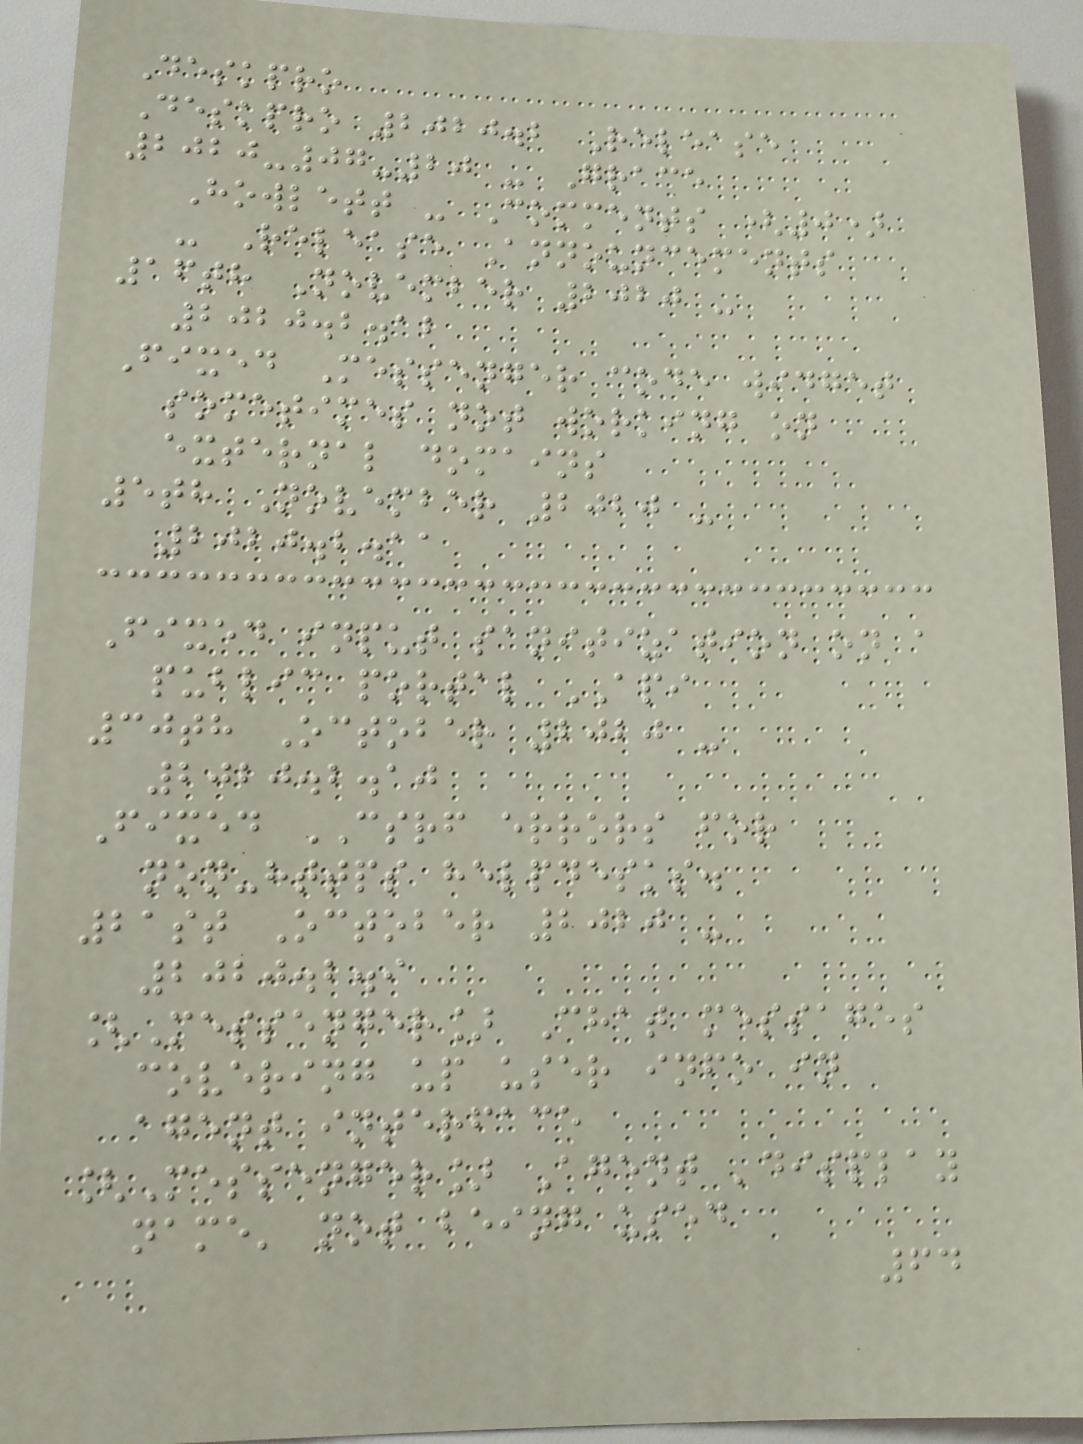Deskpro
Deskpro 2020.2 Release
2020-07-20 - Grace
Howlett - Comments (0)
- Release Announcements
16th November 2020 -
2020.2.12
Fixed Messenger code widget
sometimes not working on
external domains
5th November 2020 -
2020.2.11
Fixed input sanitization on a
public portal API
30th October 2020 -
2020.2.10
Fixed CSRF errors for
non-https helpdesks.
21st October 2020 -
2020.2.9
[Messenger] Chat messages
covering up user info in
agent interface
[Messenger] Agent 'display
name' not being used
64
